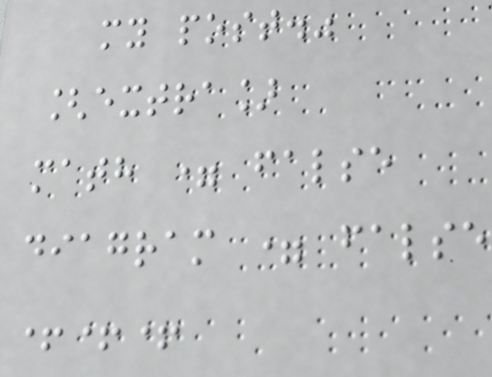my post."
[extra]
math = false
diagram = false
+++
